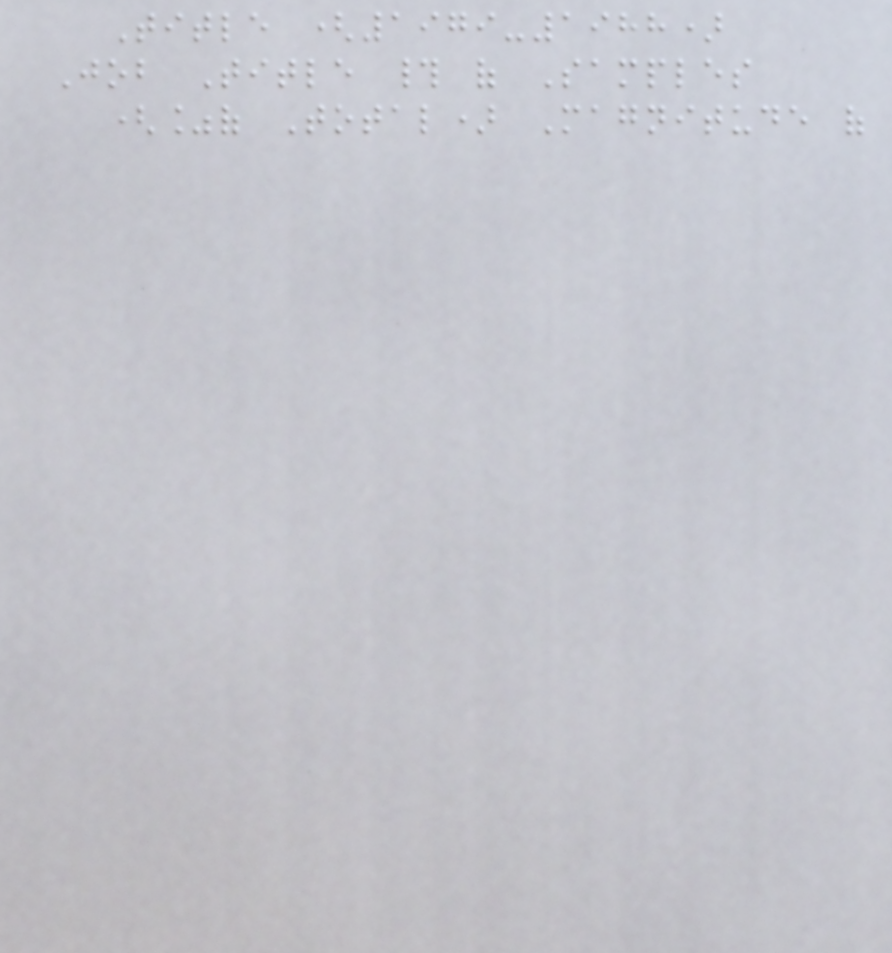Title (1979-1988)
Job Title # of Samples
(%of Total) Magnitude of
